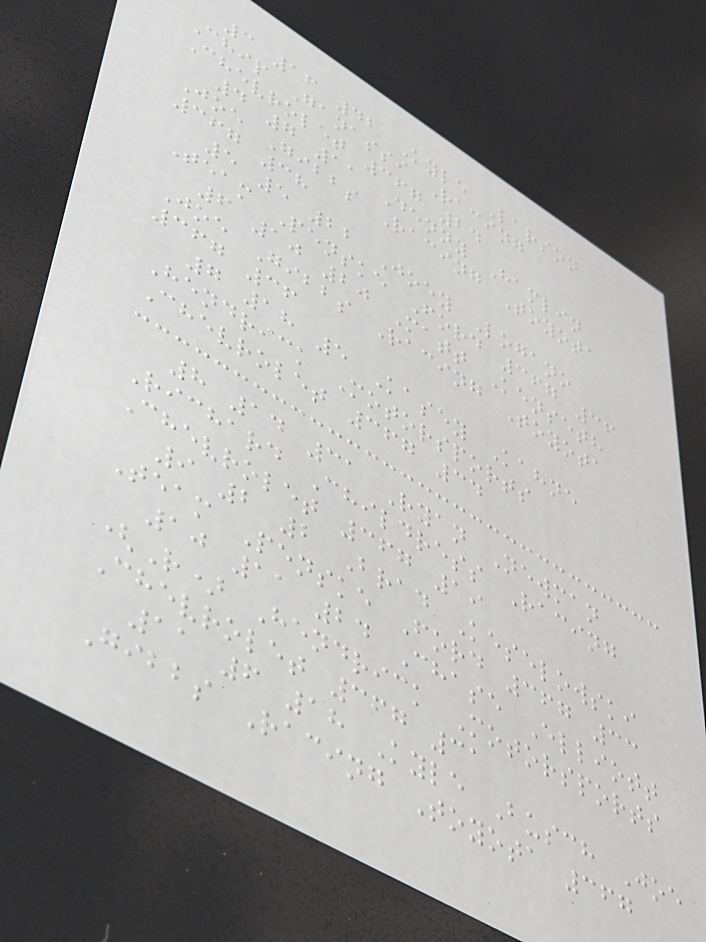3 16 42 Kyle Larson
Chip Ganassi Racing
Chevrolet 367 24
4 7 11 Denny Hamlin
Joe Gibbs Racing Toyota
367 38
5 5 22 Joey Logano
Team Penske Ford 367 36
6 10 20 Matt Kenseth
Joe Gibbs Racing Toyota
367 36
7 18 5 Kasey Kahne
Hendrick Motorsports
Chevrolet 367 34
8 14 31 Ryan Newman
Richard Childress Racing
Chevrolet 367 19
9 2 2 Brad Keselowski
Team Penske Ford 367 33
10 11 24 Chase Elliott
(R) Hendrick Motorsports
Chevrolet 367 31
11 6 18 Kyle Busch Joe
Gibbs Racing Toyota 367
